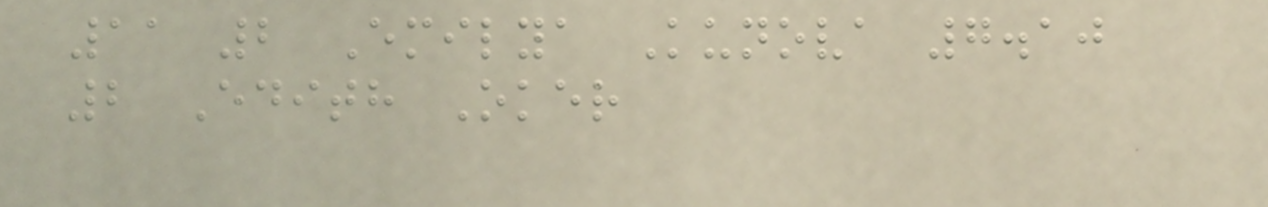11 2 Emilya Kunova 7.10
2 Edith Oker
